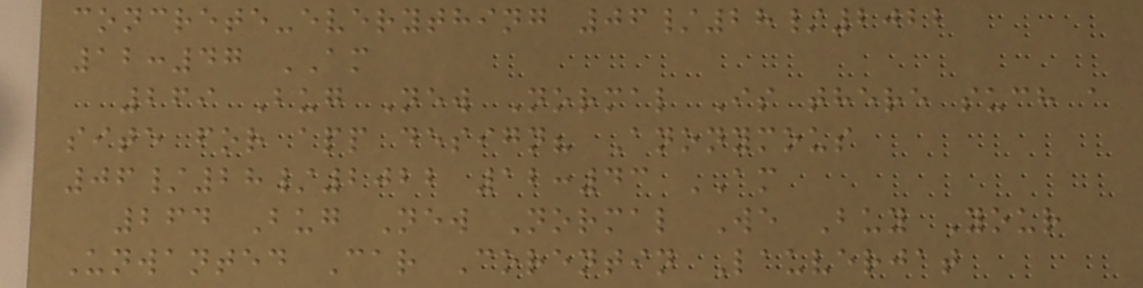concrete-everything 06/28/2022
12:47 AM
269 Bug New Normal Is there such a
site for app design? Anonymous
06/28/2022 12:43 AM
264 Bug New Normal We Buy Your
Unwanted Car Corentin Lauverjat
